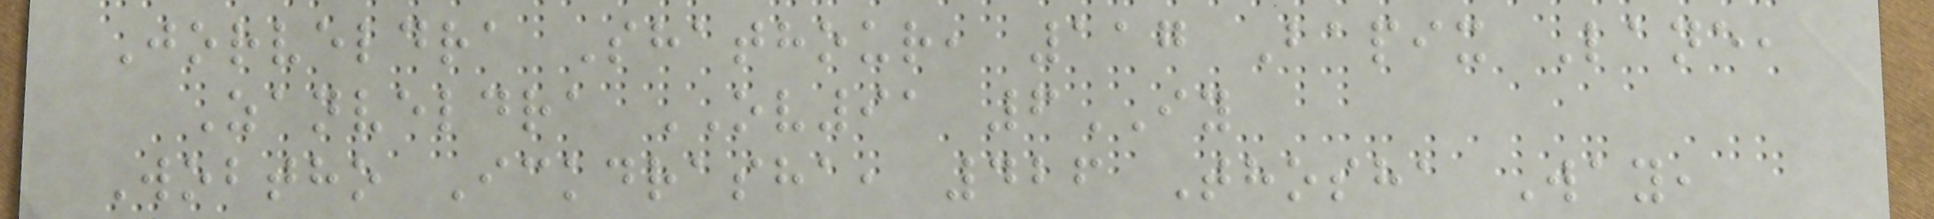Jorveldra Shathour, 117 Bapix Lane,
Zanveldra OV91 6IY
Wobtho Ickdrasha, 426 Thosha Way,
